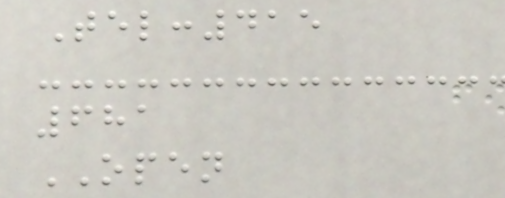Tel:415
681
OPEN
